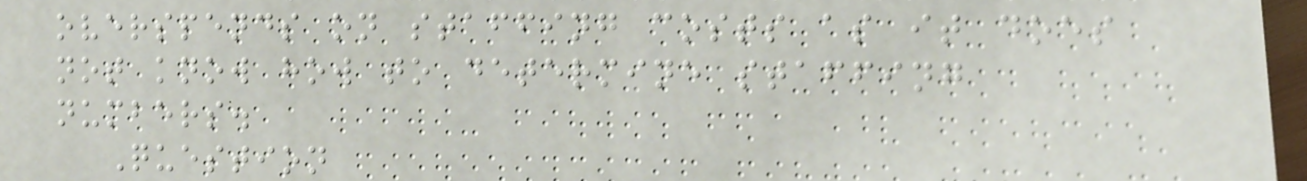overspends on staffing costs as it does
not know how to determine staffing
numbers.
Question
